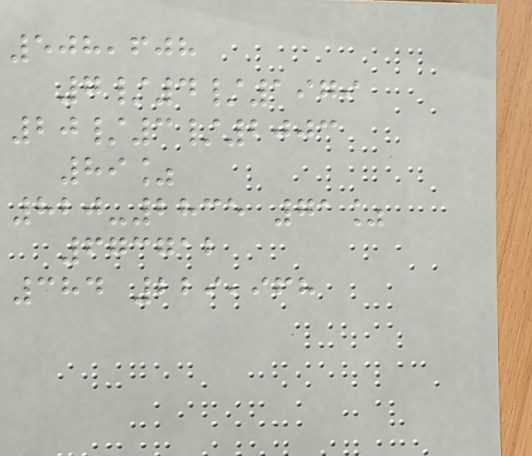508,608
7/4/1979
20/3/2003
89%
820-2835 71%
673712
384 229,968
